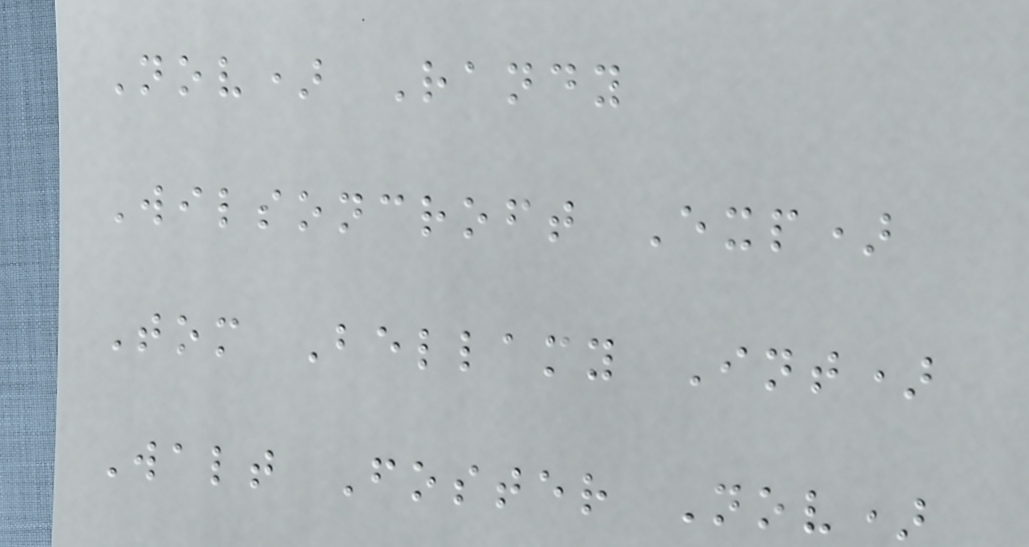Nov) Randy
Wilsoncroft Exp)
Tom Bellamy Int)
Walt Foster Nov)
